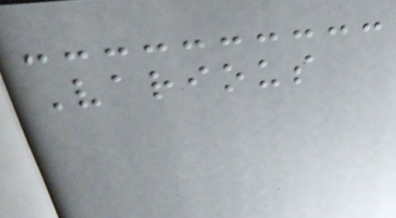Various
